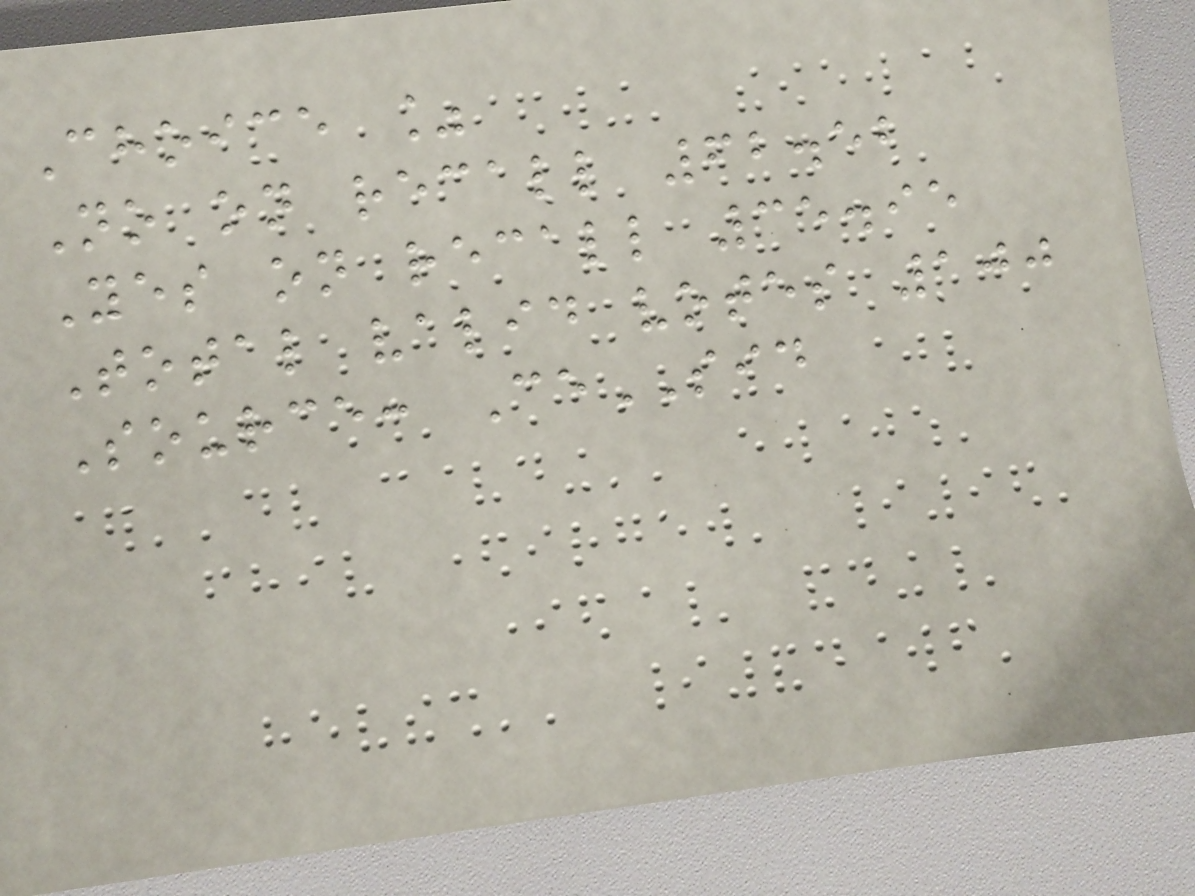Choice %
No on recall 62.52
Yes on recall 35.95
Total valid votes 100
Source: CeSID
